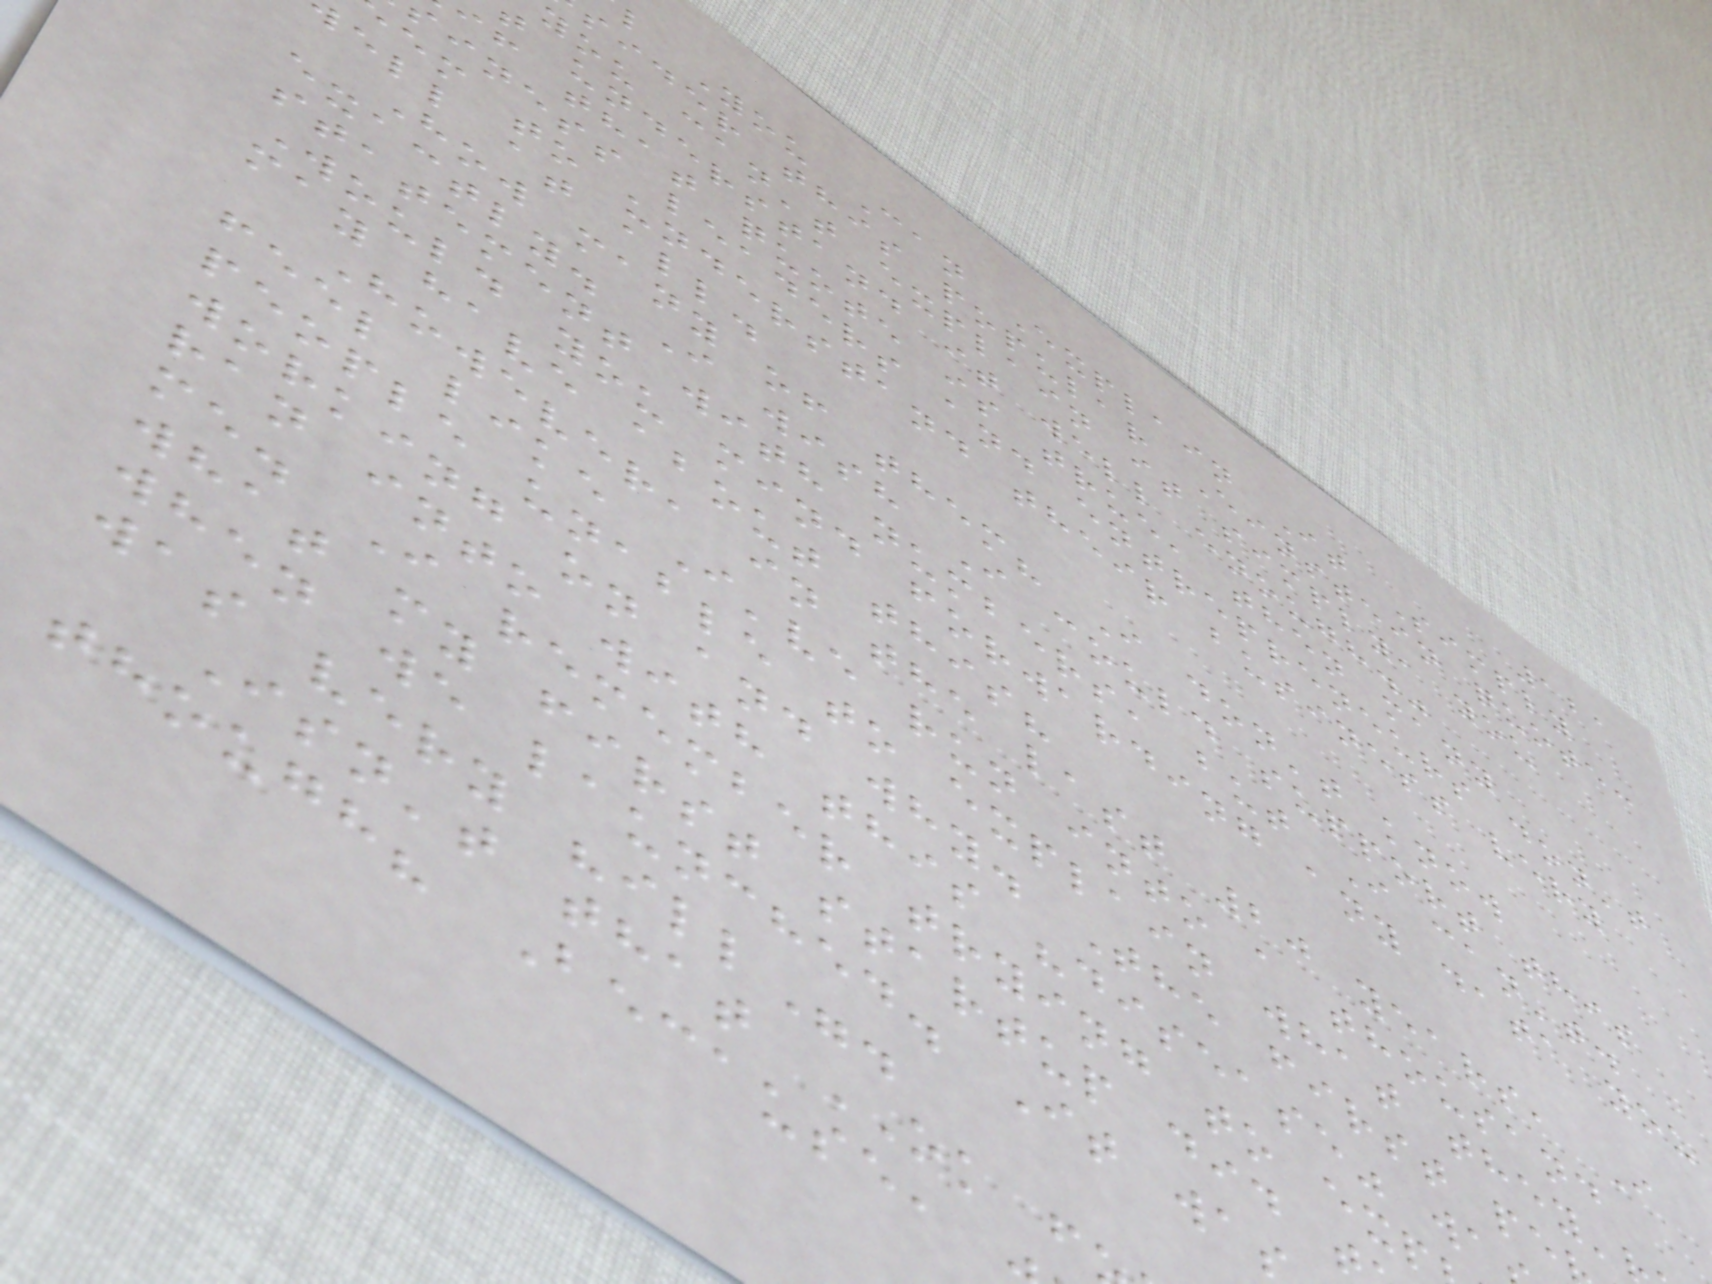121
l You Can Explain It Simply
sider this popular Einstein quote:
you can't explain it simply, you
t understand it well enough."
if that quote is true, then many
iness leaders and entrepreneurs don't
em to understand their business very
ell at all.
How many of them? I don't know
exactly. I wish I could support this
statement with numbers, but I can't.
Would you mind forwarding any data you
may have about this?
However, in the last 20 years, I
feel like I've run into a thousand
people unable to explain what they'
working on and why. The first pe
ran into with this "disease" wa
me. I remember trying to exp
what my first startup did
when we launched. It wa
was very "ill".
Isn't that OK f
though? Because,
